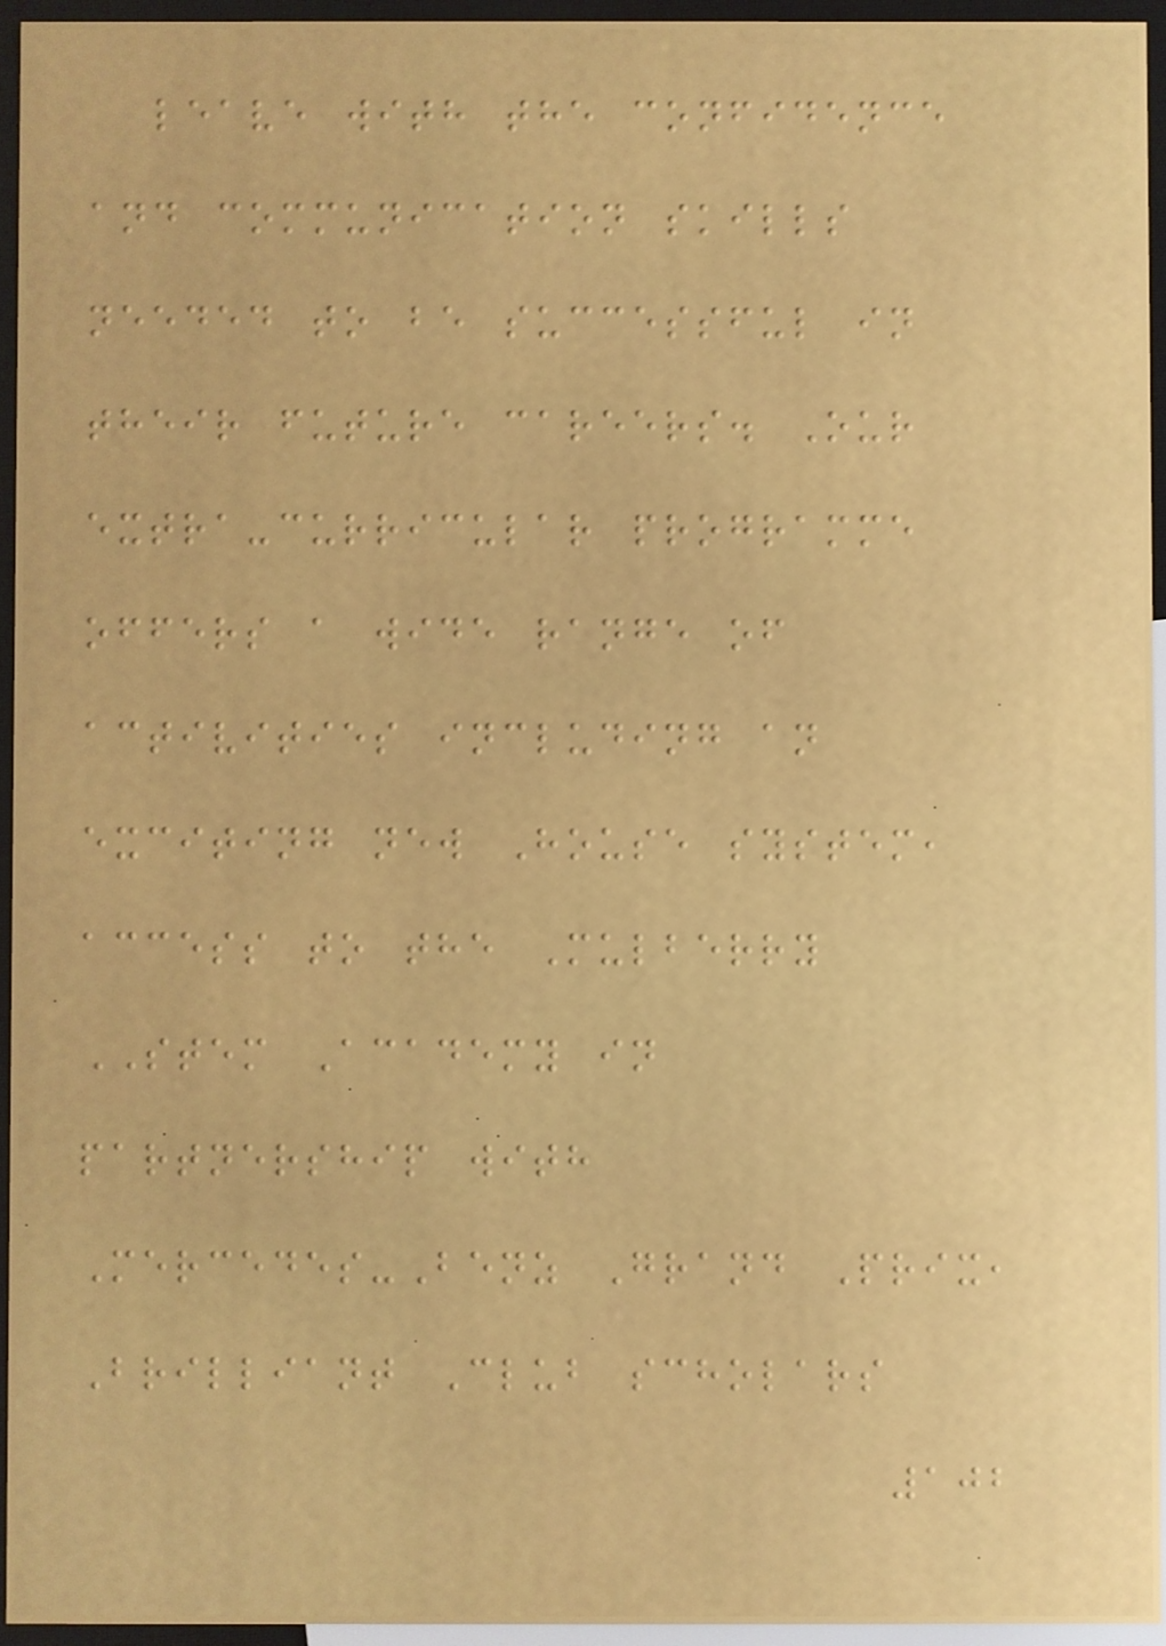leave with the confidence
and communication skills
needed to be successful in
their future careers. Our
extra-curricular programme
offers a wide range of
activities including an
exciting new House system,
access to the Mulberry
STEM Academy in
partnership with
Mercedes-Benz Grand Prix,
Brilliant Club scholars
102
